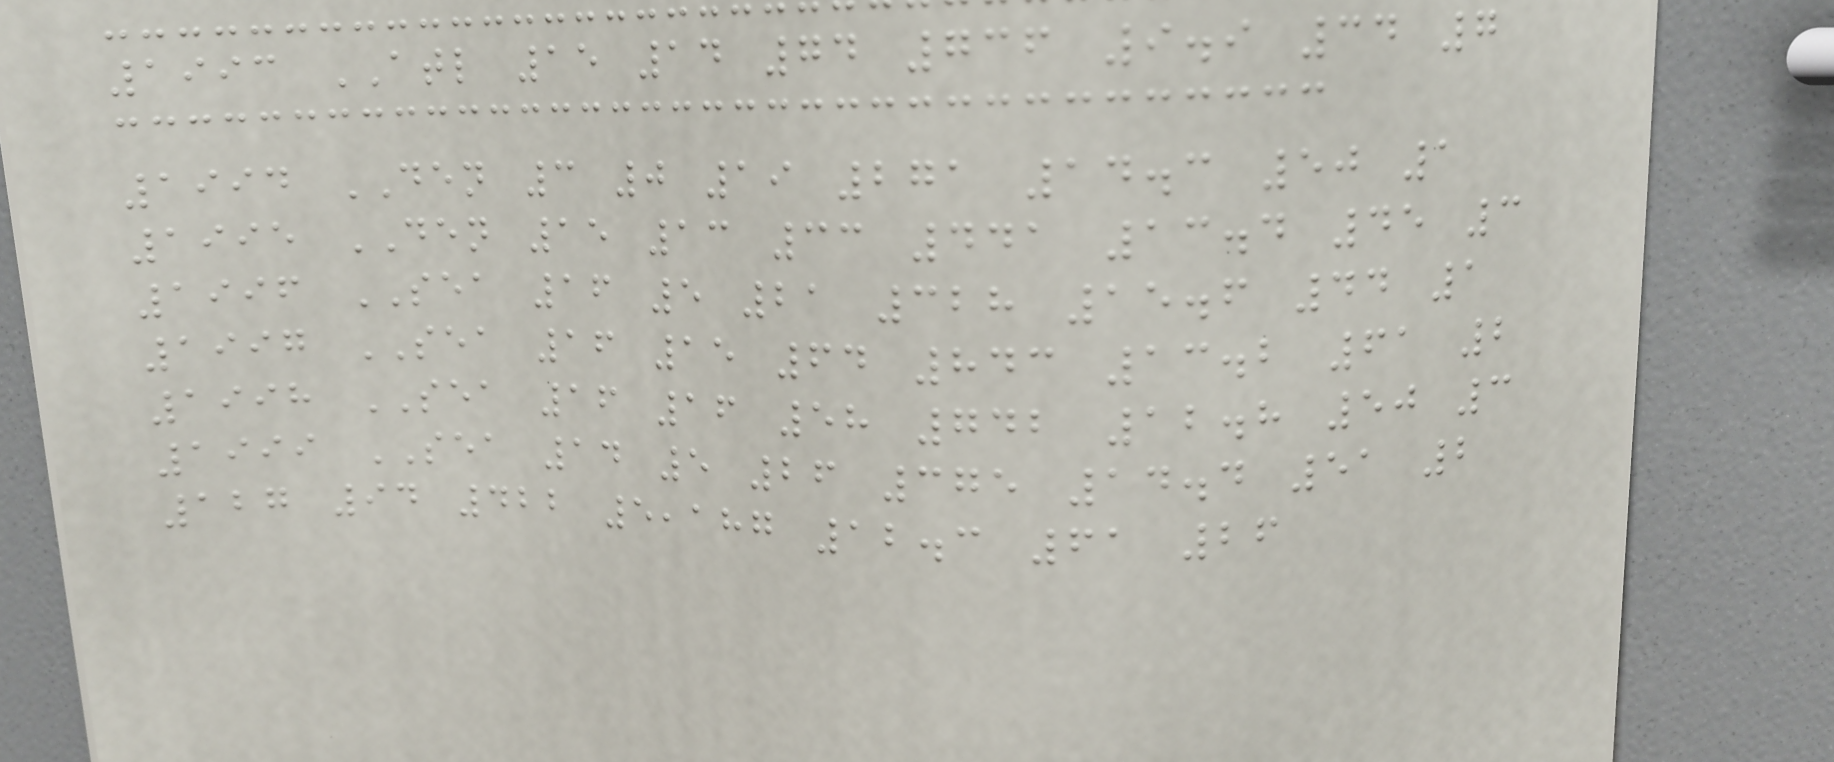1993 ATL 15 14 74 736 9.9 34 7
1994 DEN 3 0 19 271 14.3 50 1
1995 DEN 15 13 33 441 13.4 45 3
1996 SEA 16 5 21 328 15.6 44 1
1997 SEA 16 15 64 843 13.2 61 2
1998 SEA 16 16 58 742 12.8 50 3
1999 SEA 14 5 26 375 14.4 51 2
127 94 422 5,187 12.3 61 26
